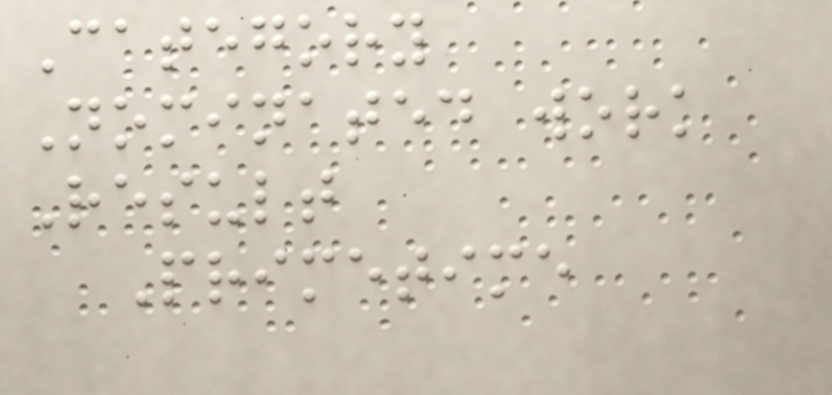Category
Nominated work
Result
Primetime
